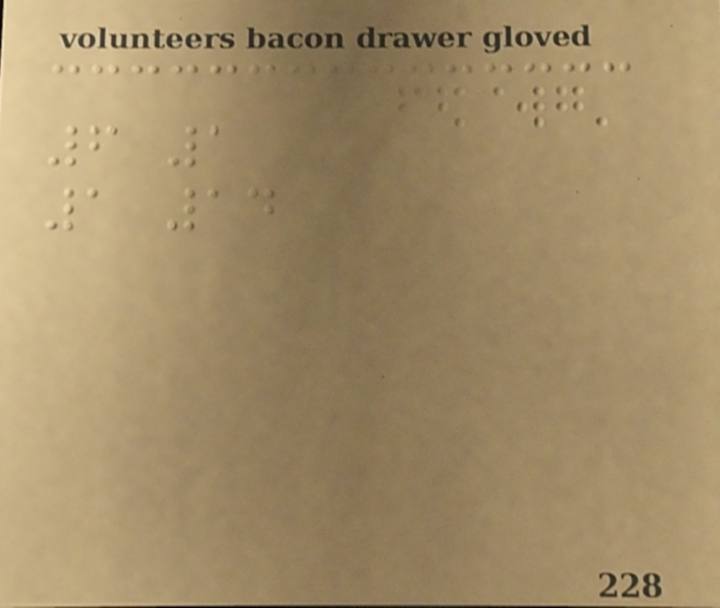6 1
1 14
